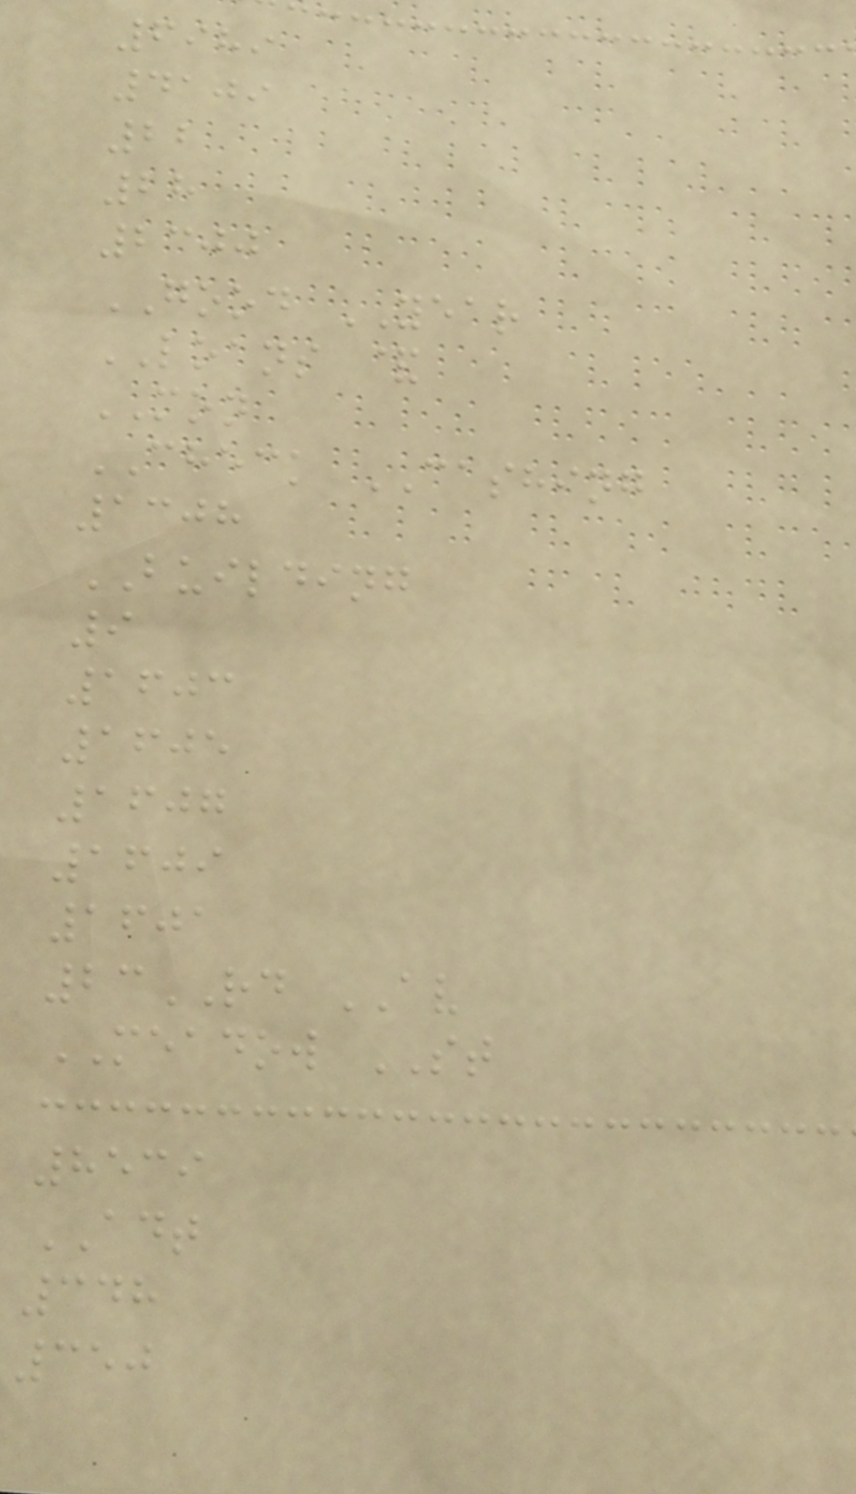6989
4109
22
28
2300
GOOD YEAR
LOANS &
MON
CHECK CASHING
1308
BUILDING
9
1603
1605
1607
1609
1601
23RD AV
MEADOW ST
8539
ADT
348
350
